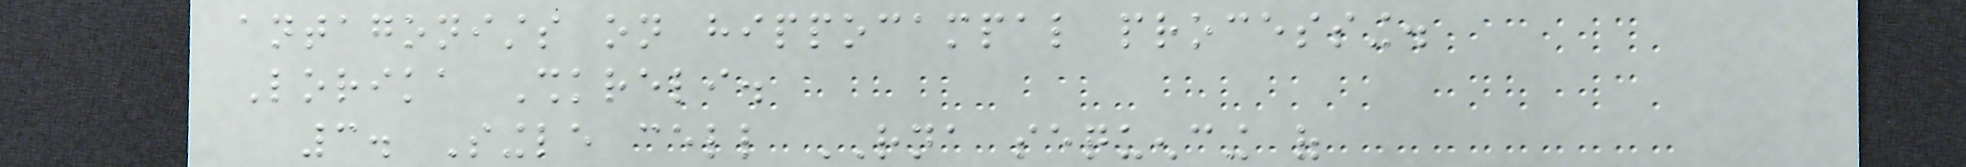antagonists on hippocampal processing.
Lorika Shkreli.
3. Single cell RNA sequencing of
